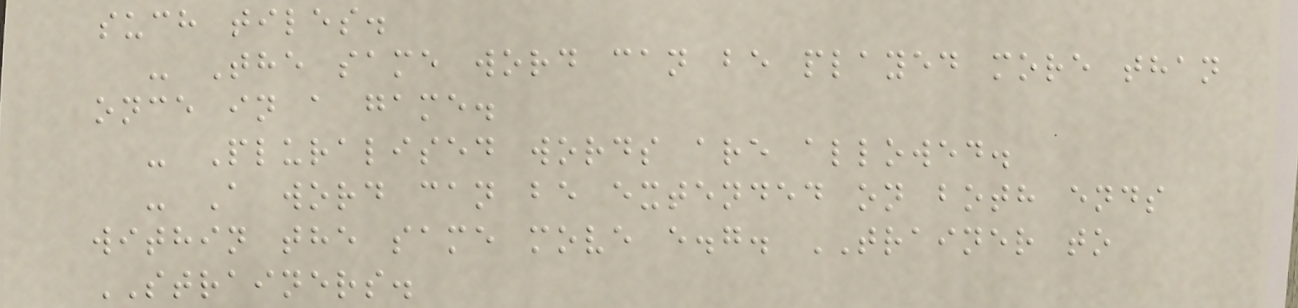such tiles.
- The same word can be played more than
once in a game.
- Pluralised words are allowed.
- A word can be extended on both ends
within the same move e.g. TRAINER to
STRAINERS.
